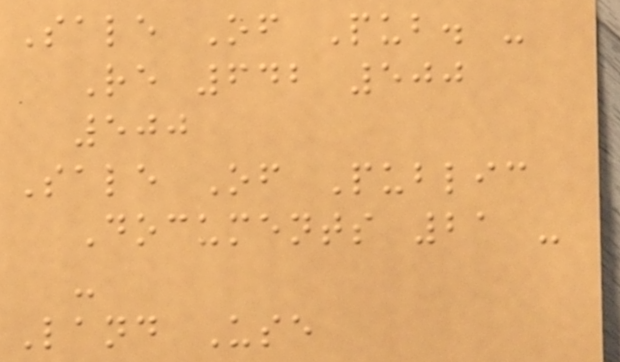Sale Of Pub. -
Re 642 500
500
Sale Of Public
Documents 21 -
-
Land Use
